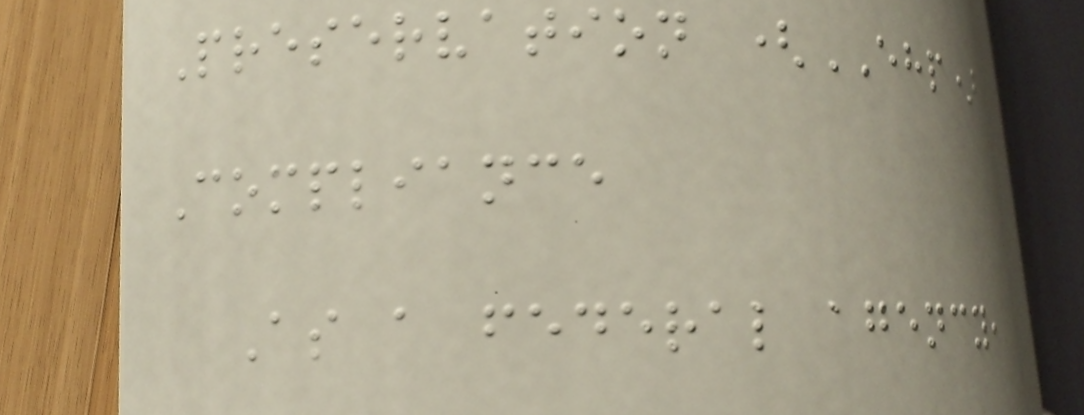Preservation (EHP)
Compliance
As a federal agency,
